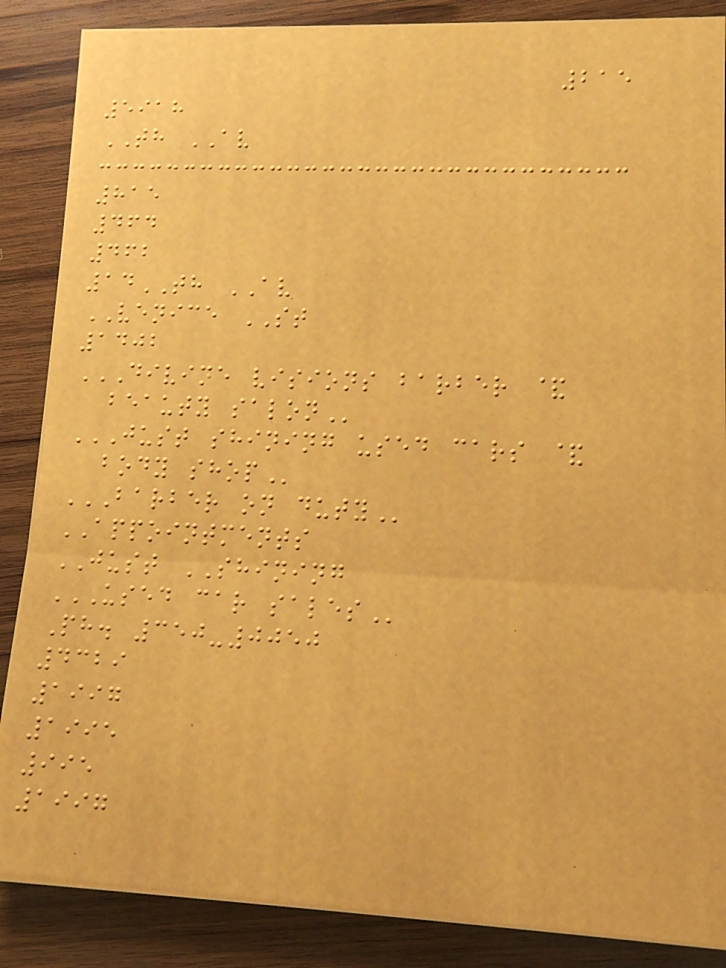215
5918
TH AV
815
464
462
14TH AV
VENICE ST
1402
DIVINE VISIONS BARBER &
BEAUTY SALON
JUST SHINING USED CARS &
BODY SHOP
BARBER ON DUTY
APPOINTMENTS
JUST SHINING
USED CAR SALES
Ph. 350-0050
4329
1997
1995
995
1997
